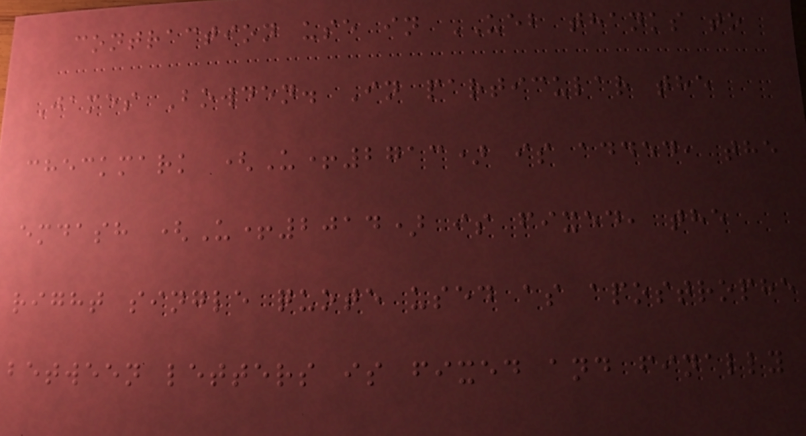contraction use in UEB thanks to
James Bowden. In particular the
checkmark (U+2713) is added, the
emdash (U+2014) is fixed, the
right single quote used as apostrophe
between letters is fixed and finally
